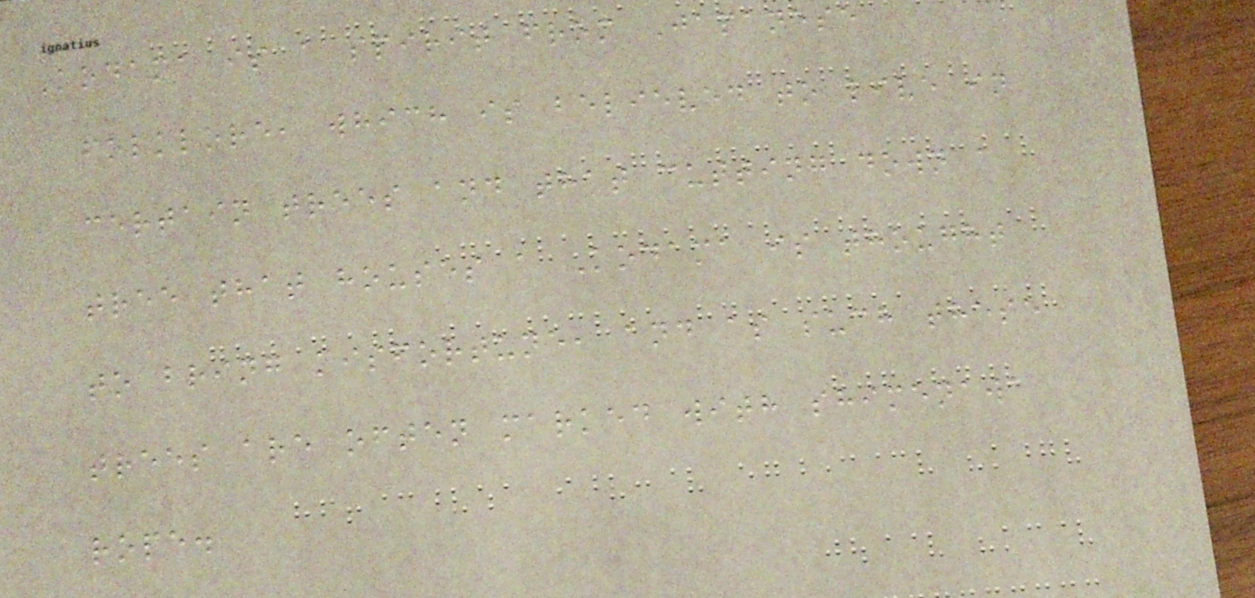Kodama is a spirit from Japanese
folklore, which is believed to live in
certain trees and that cutting down a
tree that houses a Kodama is thought
to bring misfortune, and as such these
trees are often marked with shimenawa
rope.
